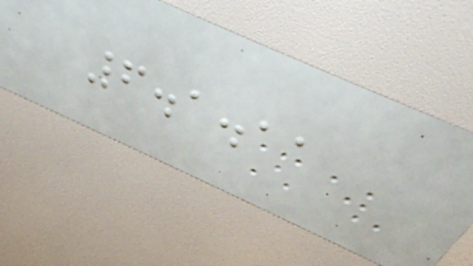6.1.11
